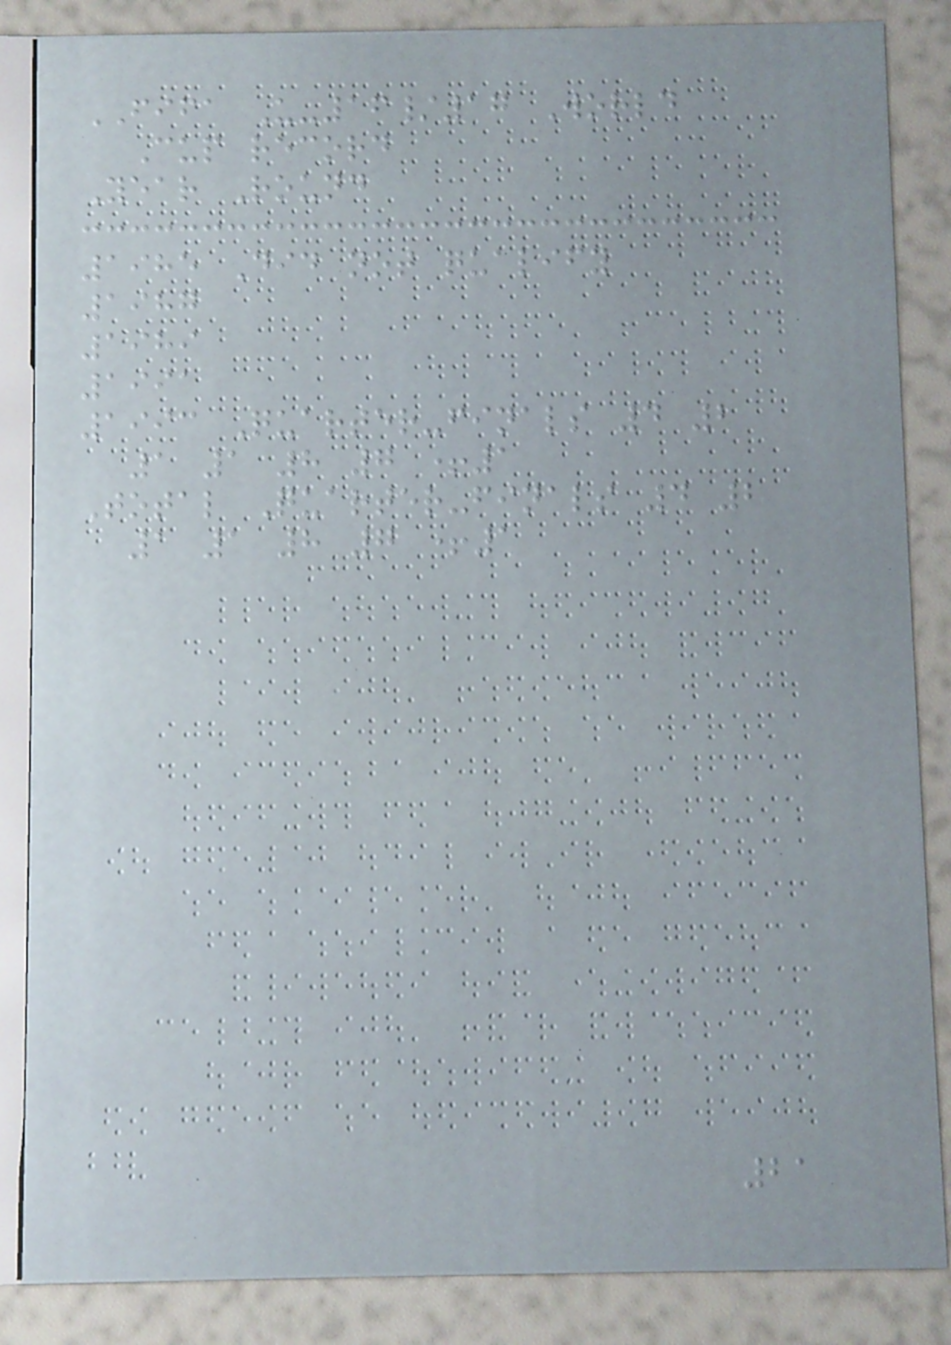FIFA U-16/17 World
Cup record
Year Round
1985 Did not qualify
1987
1989
1991
1993 Quarter-finals 4 2
1 1 8 7 +1
Total Quarter-finals 4 2
1 1 8 7 +1
21
